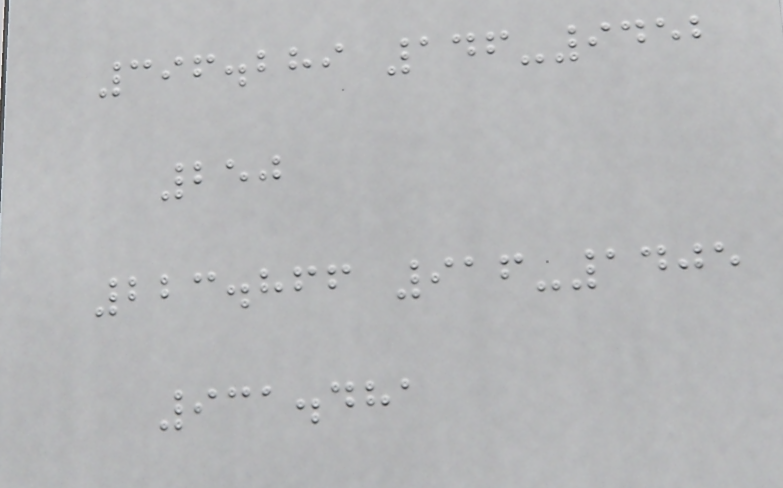396.289 146-9452
250
223.866 916-1405
931.481
